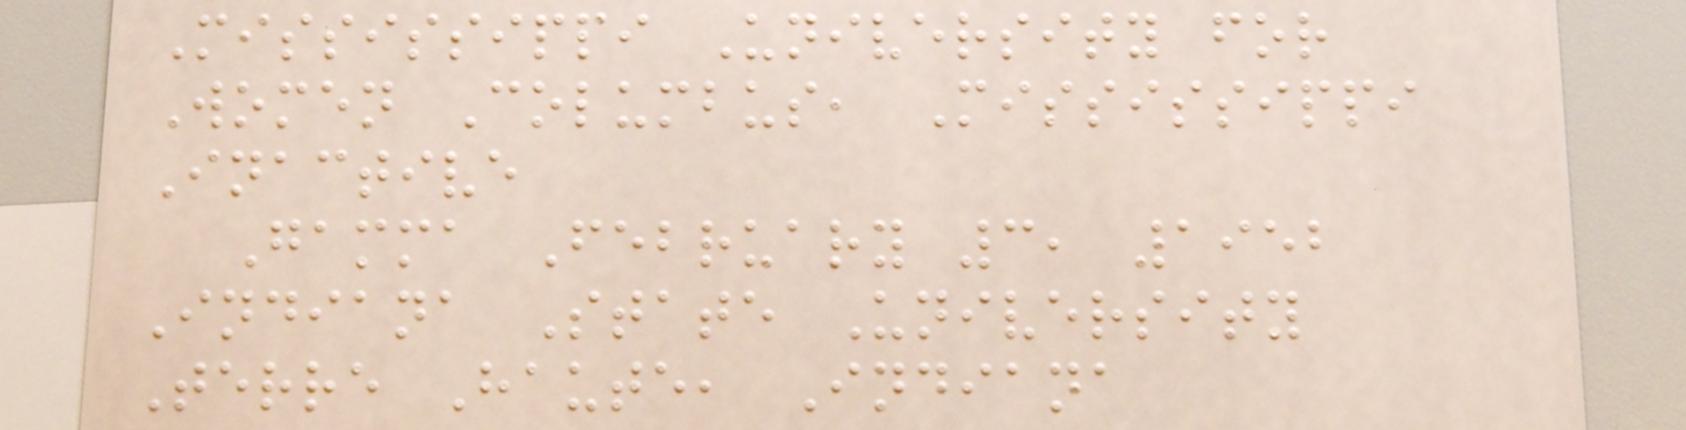Mississippi University for
Women Columbus, Mississippi
Inactive
Gamma February 3, 1952
Indiana State University
Terre Haute, Indiana
